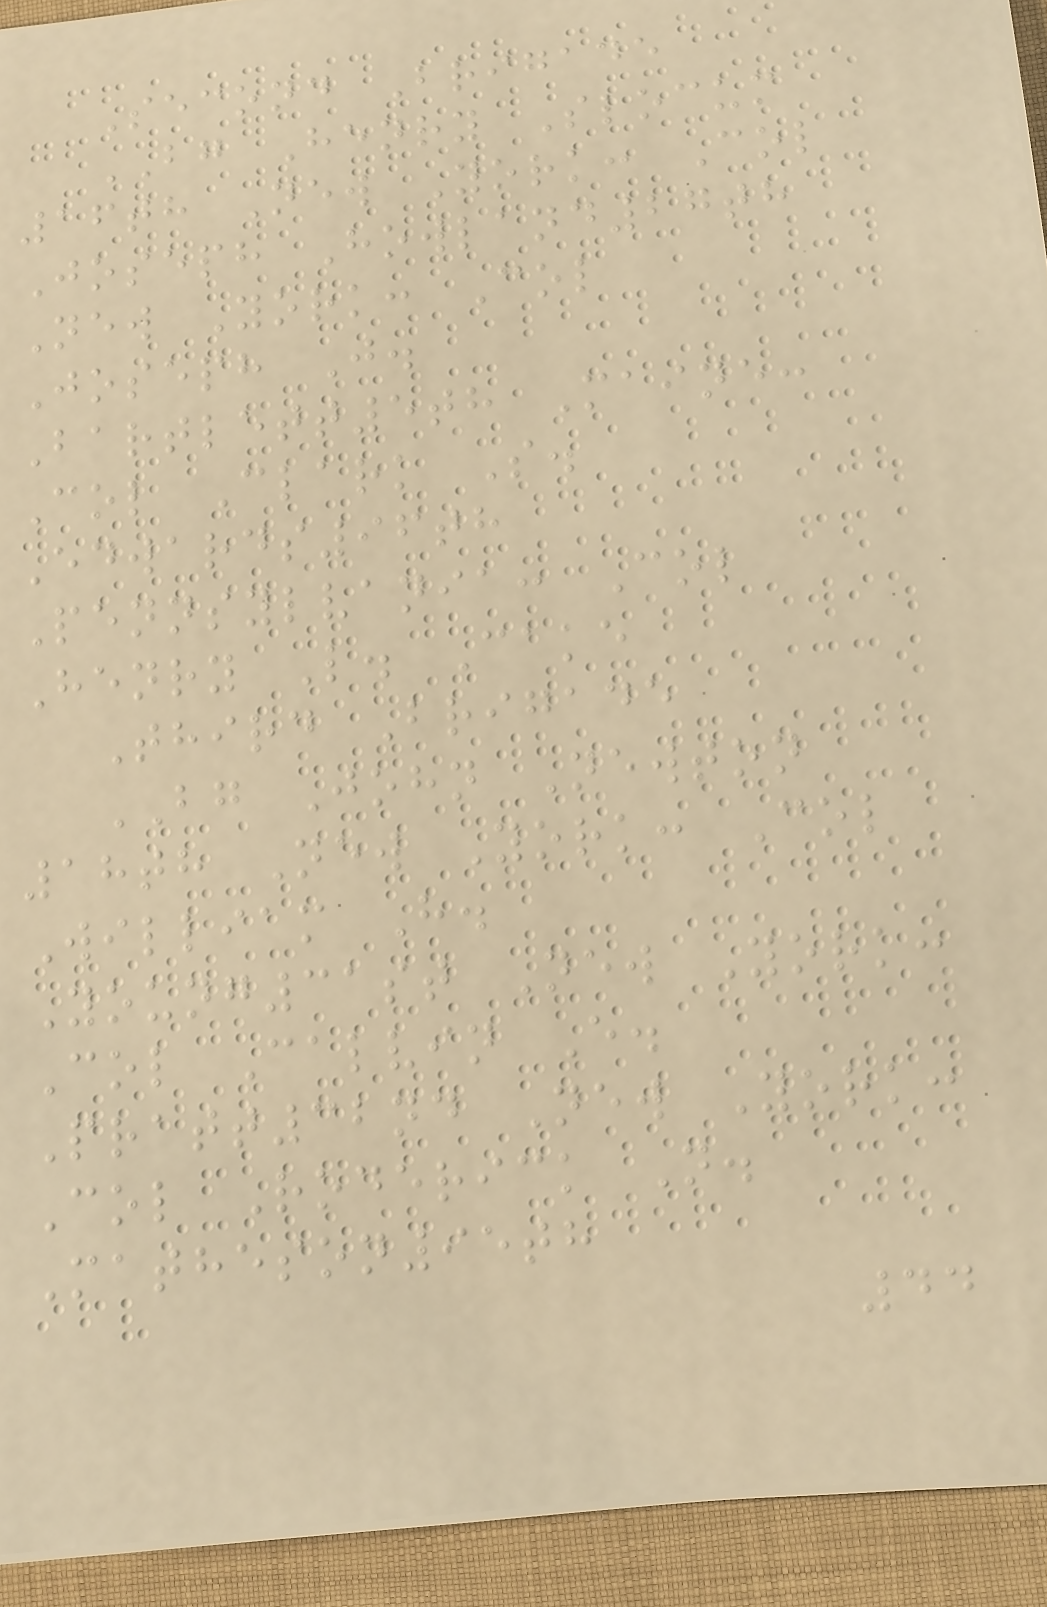Second Brigade
BG Henry Slocum
16th New York: Col
Joseph Howland27th
New York: Col
Joseph J.
Bartlett5th Maine:
Col Clark S.
Edwards96th
Pennsylvania: Col
Henry L. Cake
Third Brigade
BG John Newton
18th New York: Col
William H.
Young31st New York:
Col Calvin E.
Pratt32nd New York:
Col Roderick N.
Matheson95th
44
